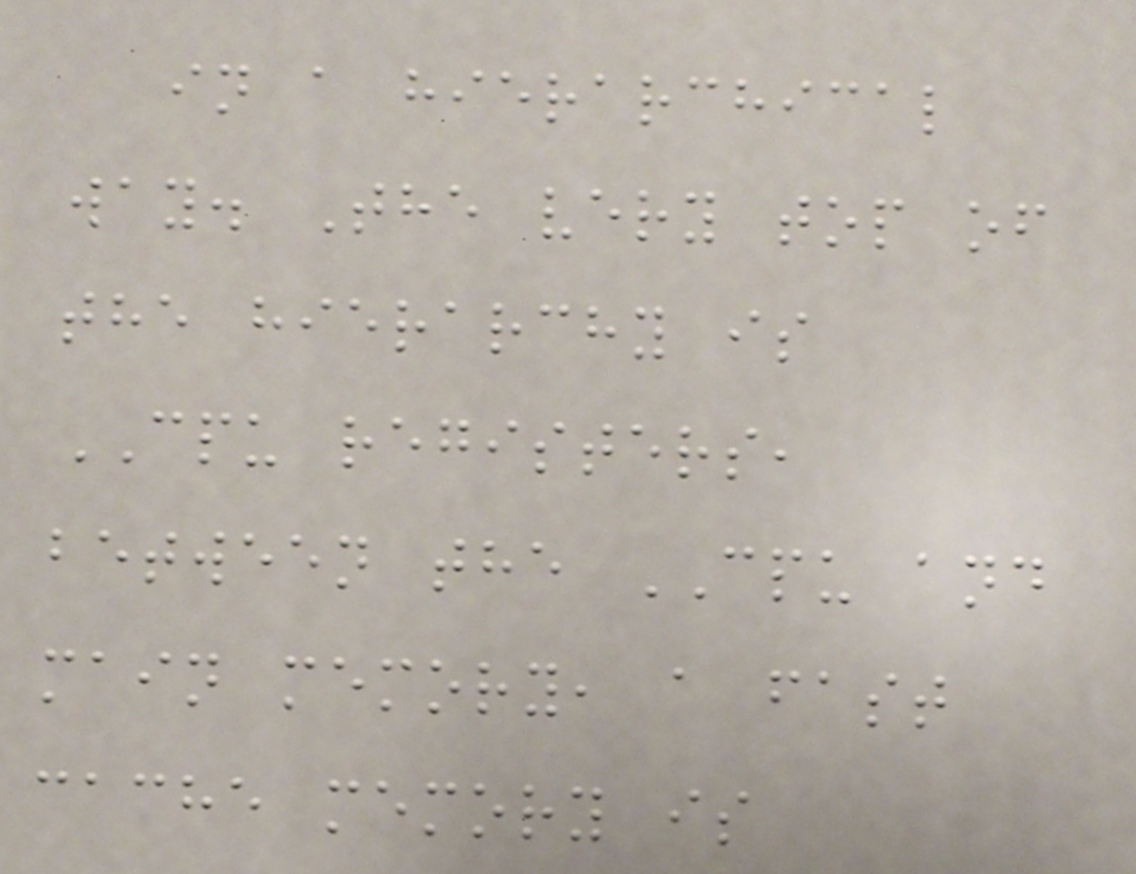in a hierarchical
way. The very top of
the hierarchy is
CPU registers,
between the CPU and
main memory, a fast
cache memory is
